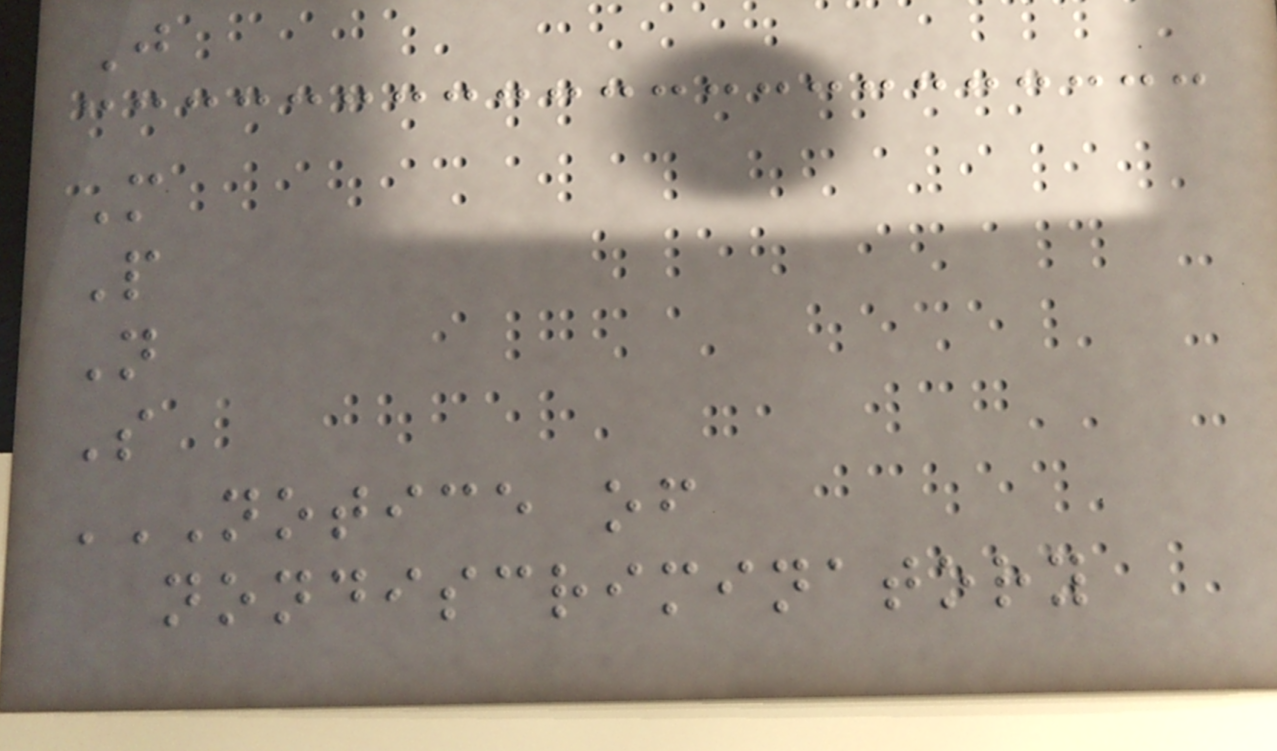J
M
P
N
S
NOTICE OF
NONDISCRIMINATORY
